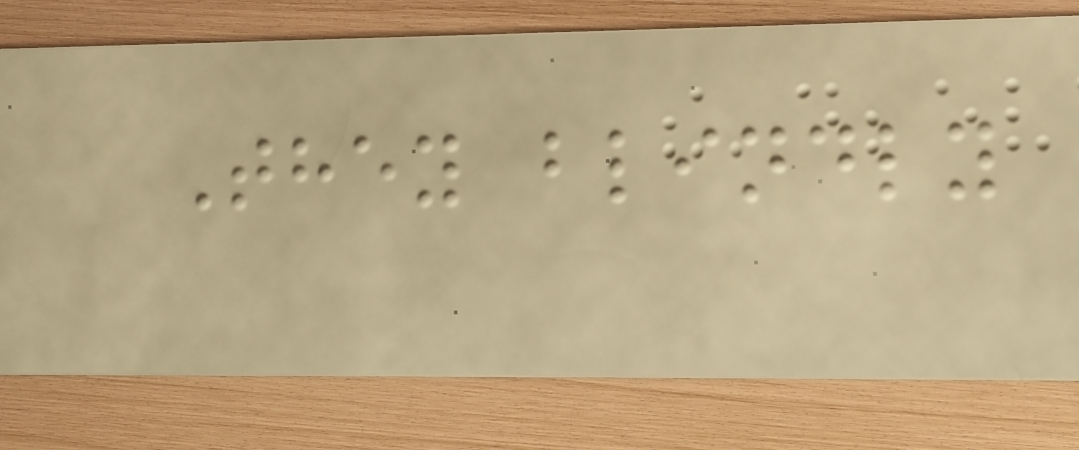They blindly
